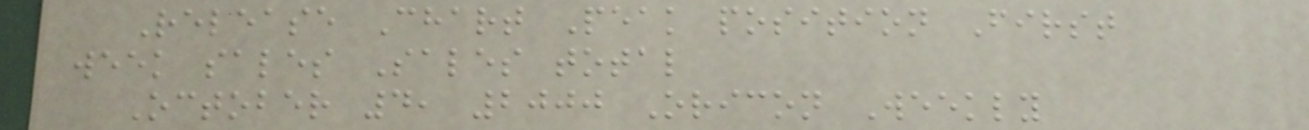Release Chart Peak position First
week sales Sales total
October 4, 2000 Oricon Weekly
